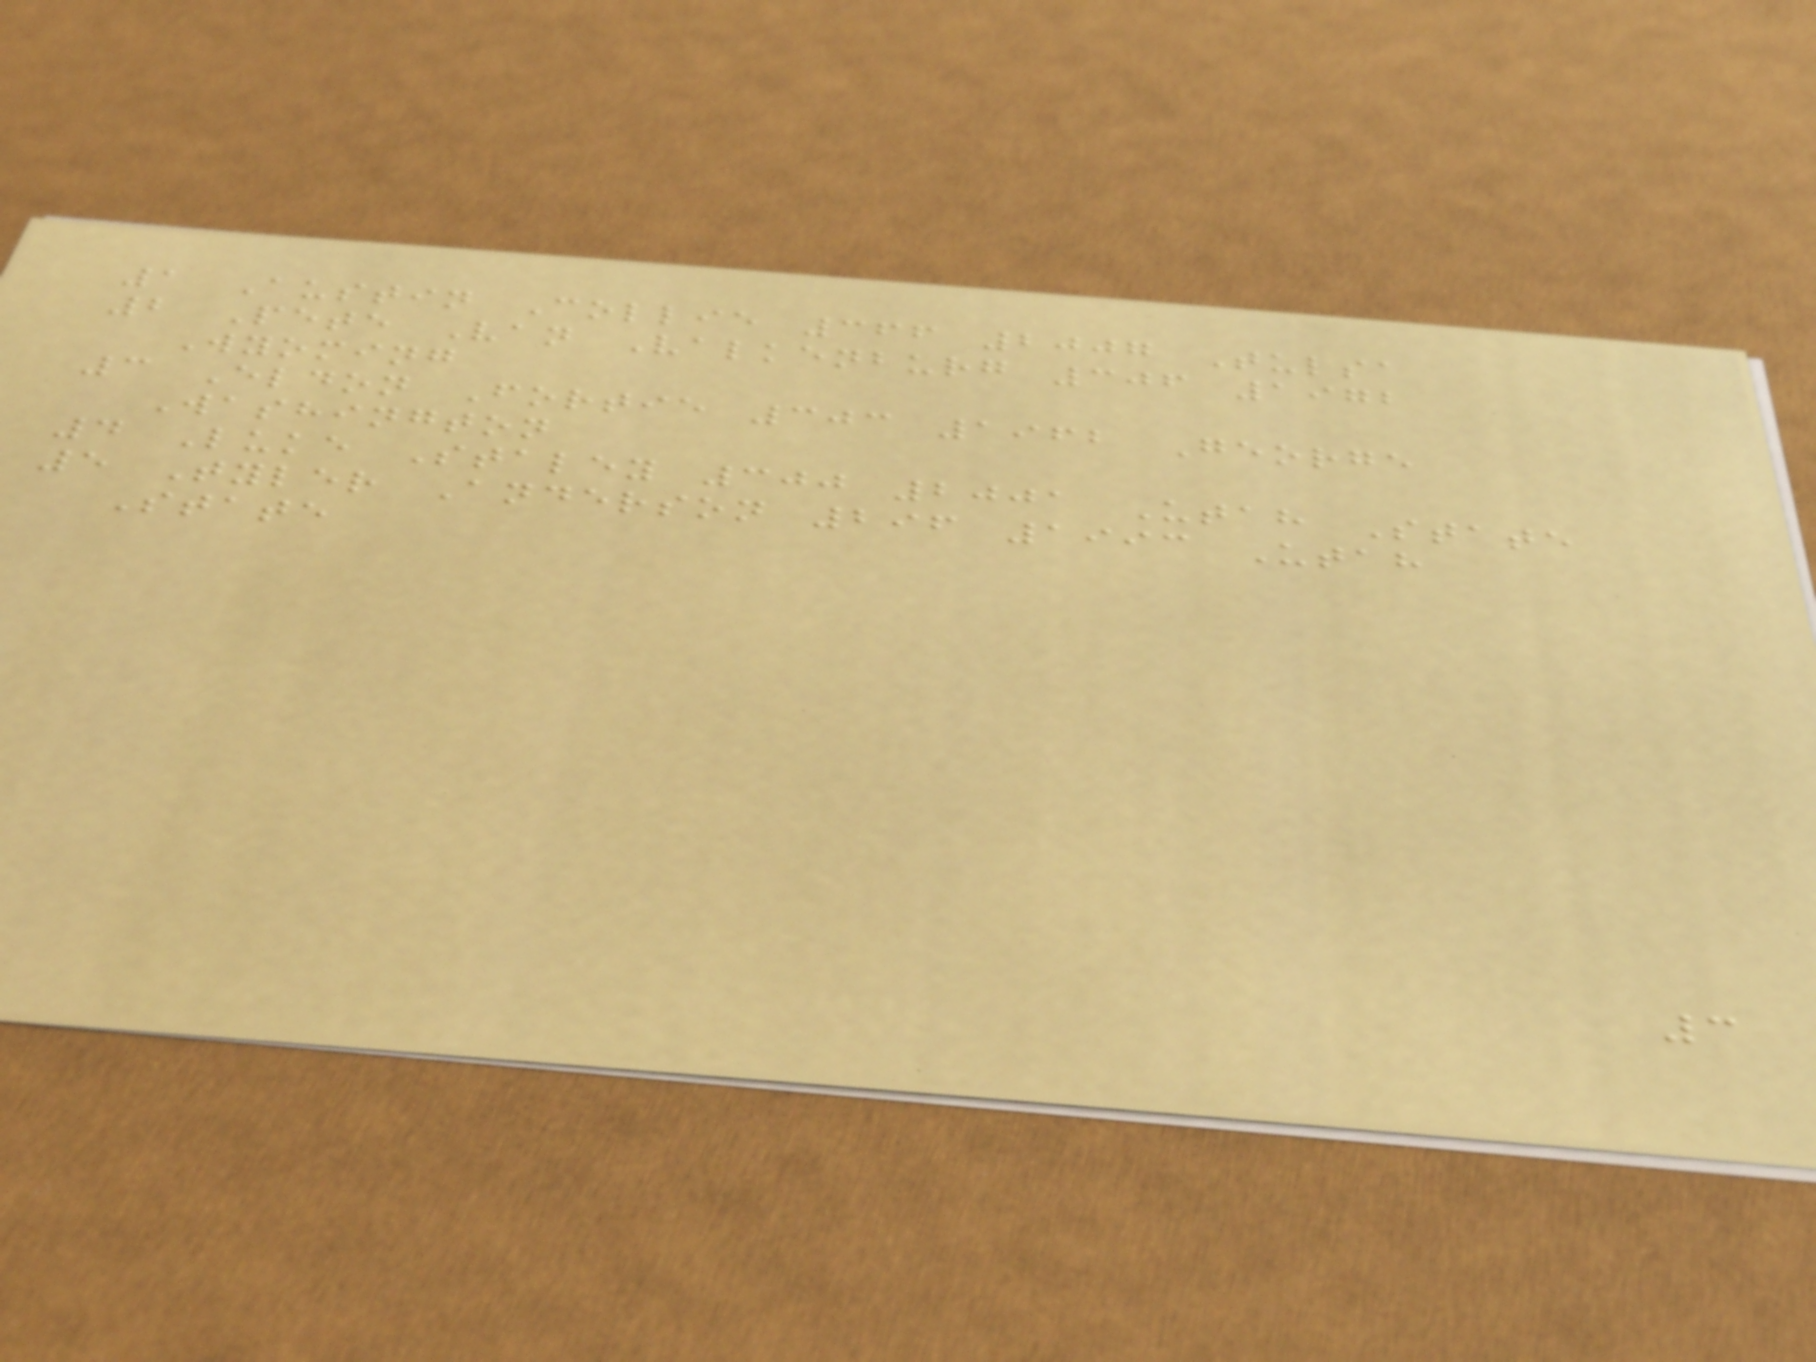1 Austin Collie 366 2007 Tulsa
2 Pete Van Valkenburg 306 1972
Wyoming
3 Eldon Fortie 303 1962 George
Washington
4 Luke Staley 300 2001 Utah State
5 Tyler Anderson 296 1993 Utah
State
3
